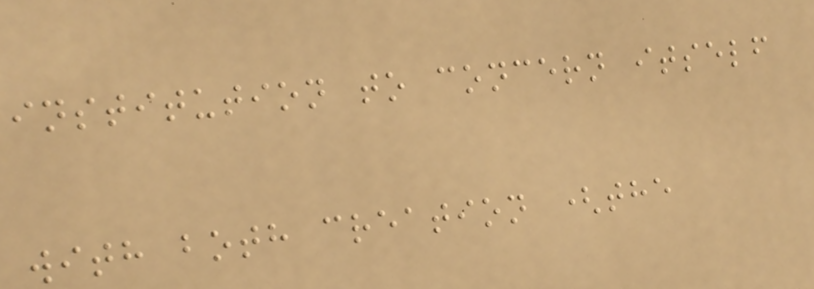institution to concern itself
with both creation (the
